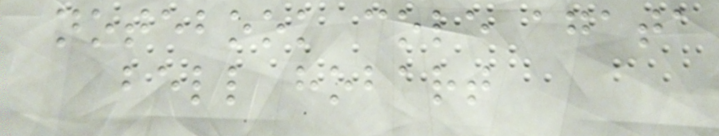notebook cole agata
bell hobart
